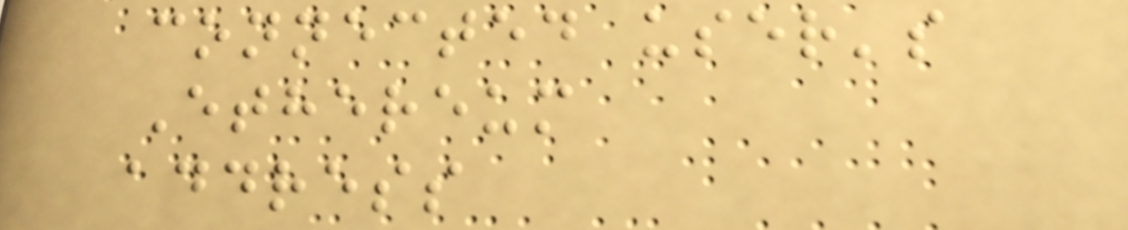connected user's
Ethereum
address
